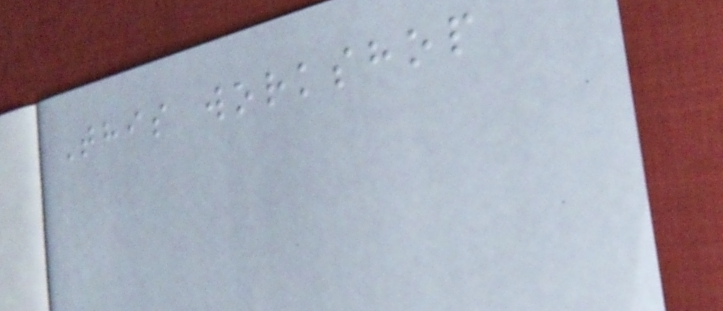This workshop
